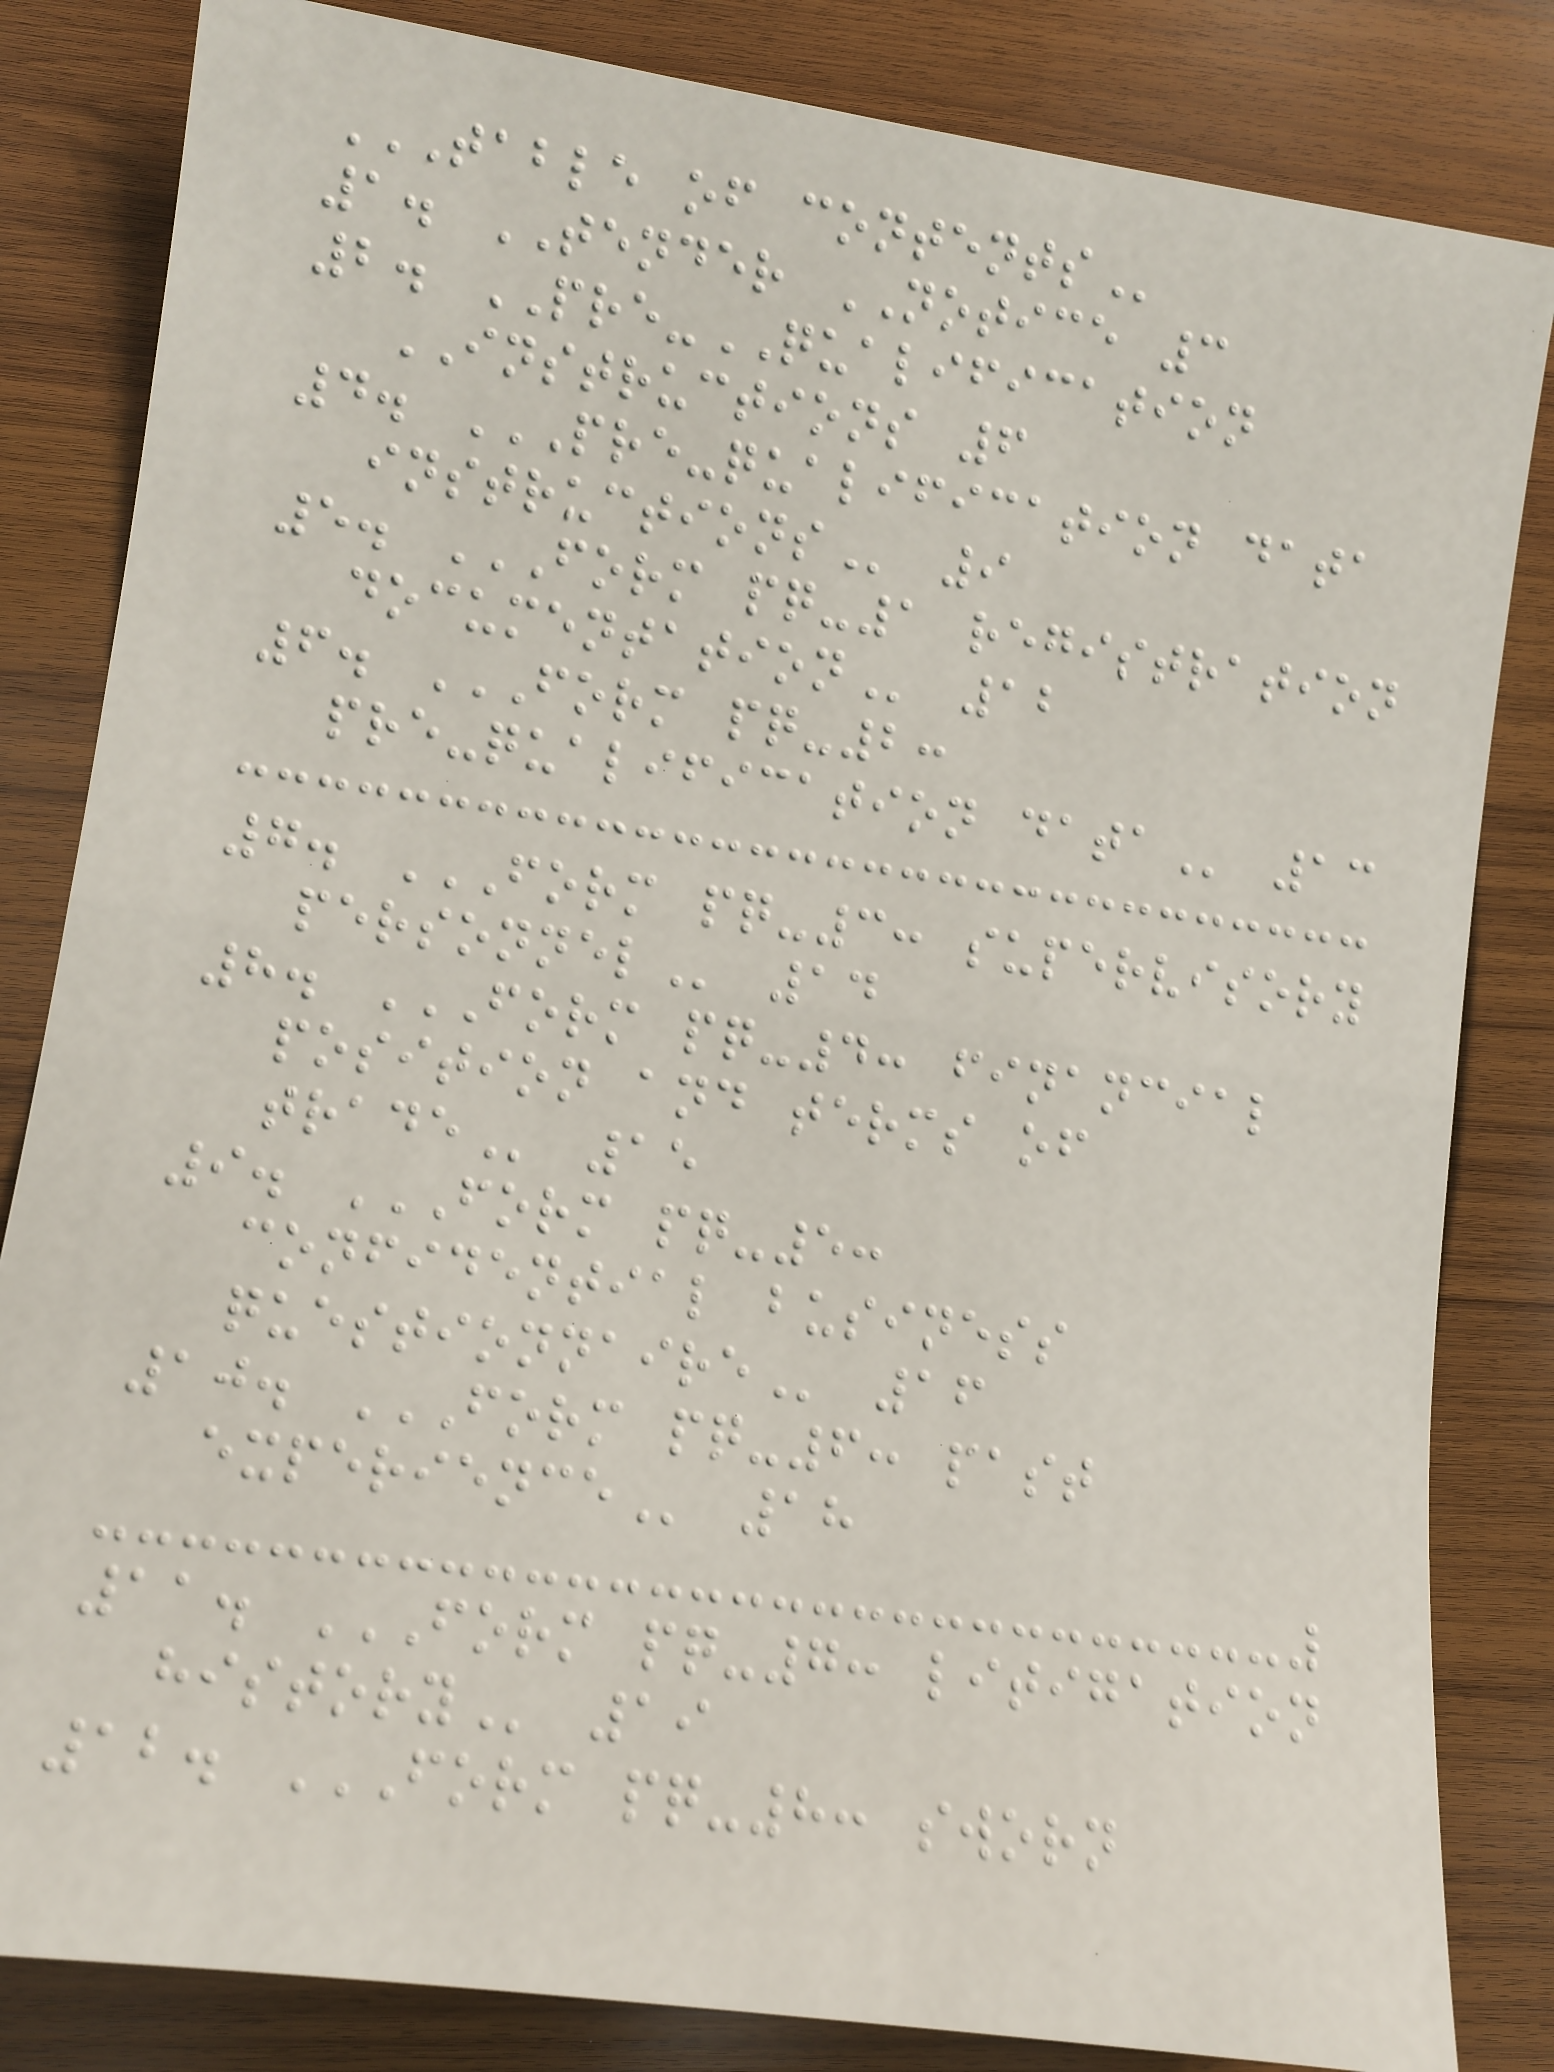TABLE OF CONTENTS
1. TENDER NOTICE 3
2. PRE-QUALIFICATION
INSTRUCTIONS 6
4. PRE-QUALIFICATION DATA
INSTRUCTIONS 9
5. FORM PQ-1 REGISTRATION
DOCUMENTATION 12
6. FORM PQ-2:
PRE-QUALIFICATION DATA 13
7. FORM PQ-3: SUPERVISORY
PERSONNEL 14
8. FORM PQ-4: FINANCIAL
POSITION AND TERMS OF
TRADE 15
9. FORM PQ-5:
CONFIDENTIAL BUSINESS
QUESTIONNAIRE 16
10. FORM PQ-6: PAST
EXPERIENCE 18
11. FORM PQ-7: LITIGATION
HISTORY 19
12. FORM PQ-8: SWORN
